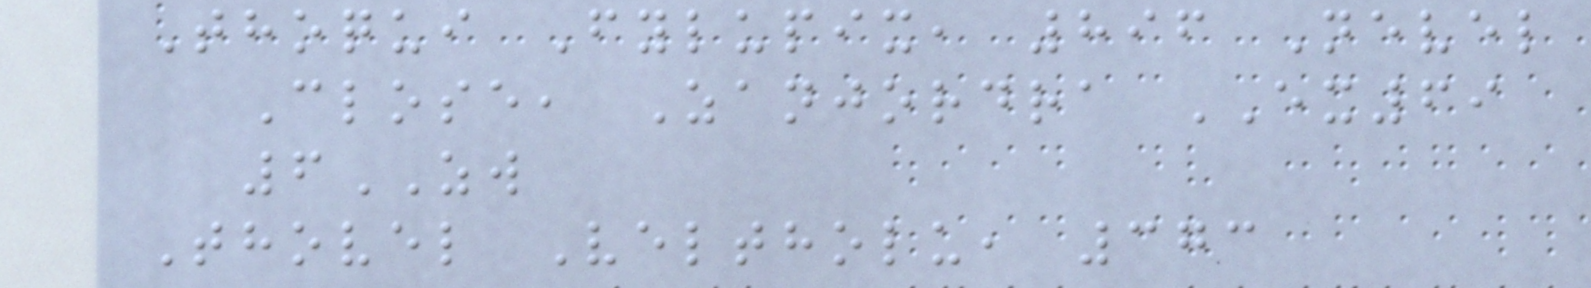Thoqui Fylupix, 896 Nevel
Close, Zanjordra EX69
6ZW
Thovel Veltholu, 373
